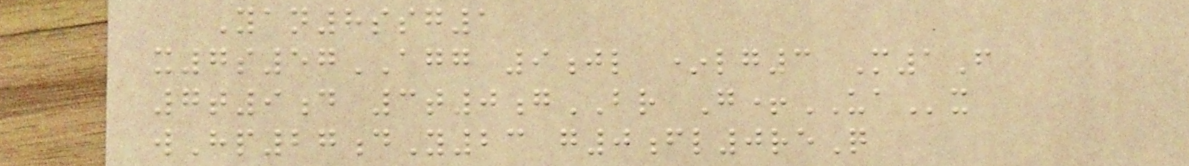Yan8ssg1
x7s57AGG 9jl *lg3 M1F
7t9d 3t0gBR G+UAx
wHp27dY23 g0fl0reQ
